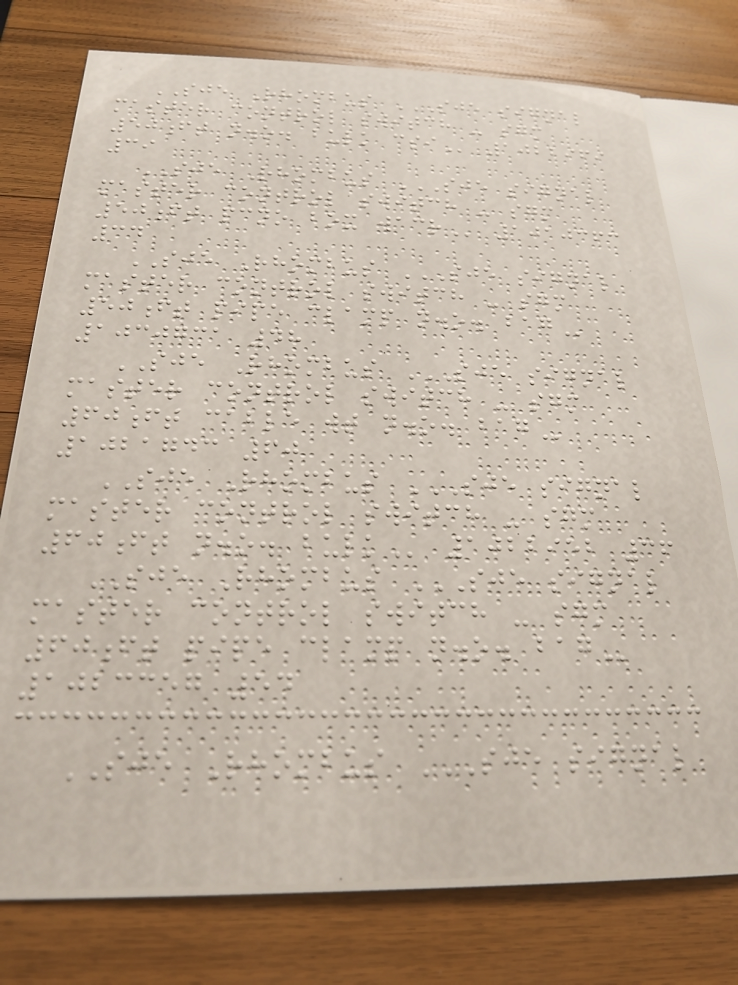SJE Rhombus SJE SIGNAL
MASTER CONTROL SWITCH - SGM
50FT N.O. BULK CSI 1022969
39
SJE Rhombus SJE SIGNAL
MASTER CONTROL SWITCH - SGM
50FT PCNO BOX WACR 1010363
34
SJE Rhombus SJE SIGNAL
MASTER CONTROL SWITCH - SGM
50FT PIPE CLAMP N.O. BAG
1030731 48
SJE Rhombus SJE SIGNAL
MASTER CONTROL SWITCH - SGM
60FT CABLE WT N.O. BAG
1021743 60
SJE Rhombus SJE SIGNAL
MASTER CONTROL SWITCH - SGM
60FT N.O. BULK 1022952 36
SJE Rhombus SJE SIGNAL
MASTER CONTROL SWITCH - SGM
60FT PIPE CLAMP N.O. BAG
1023357 54
SJE Rhombus SJE SIGNAL
